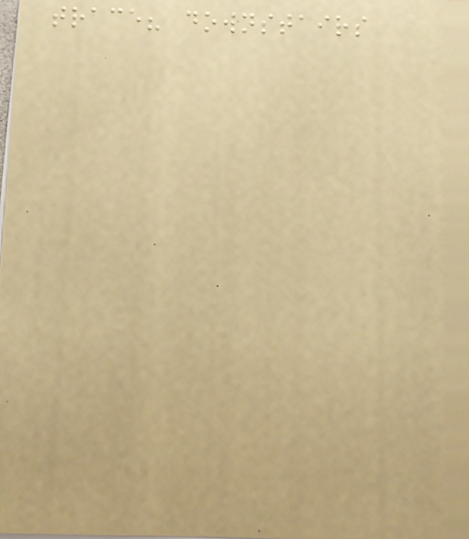trace? downstairs
